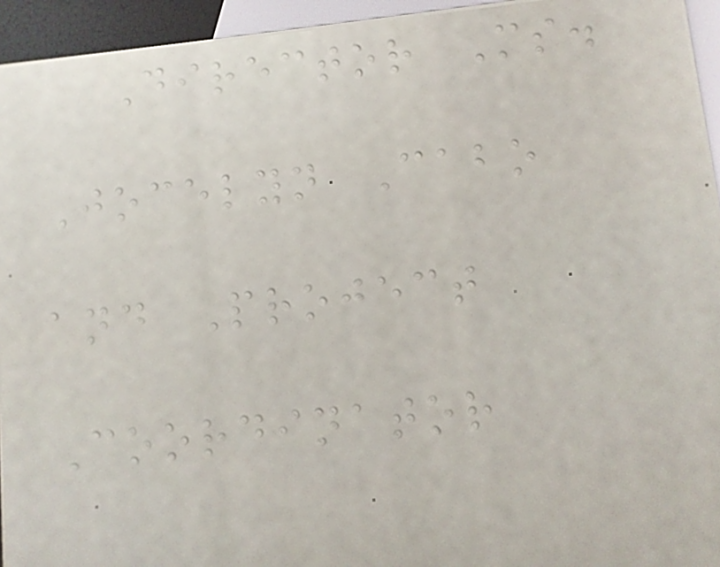Director Ms.
Jocelyn Cabo
and Project
Coordinator
